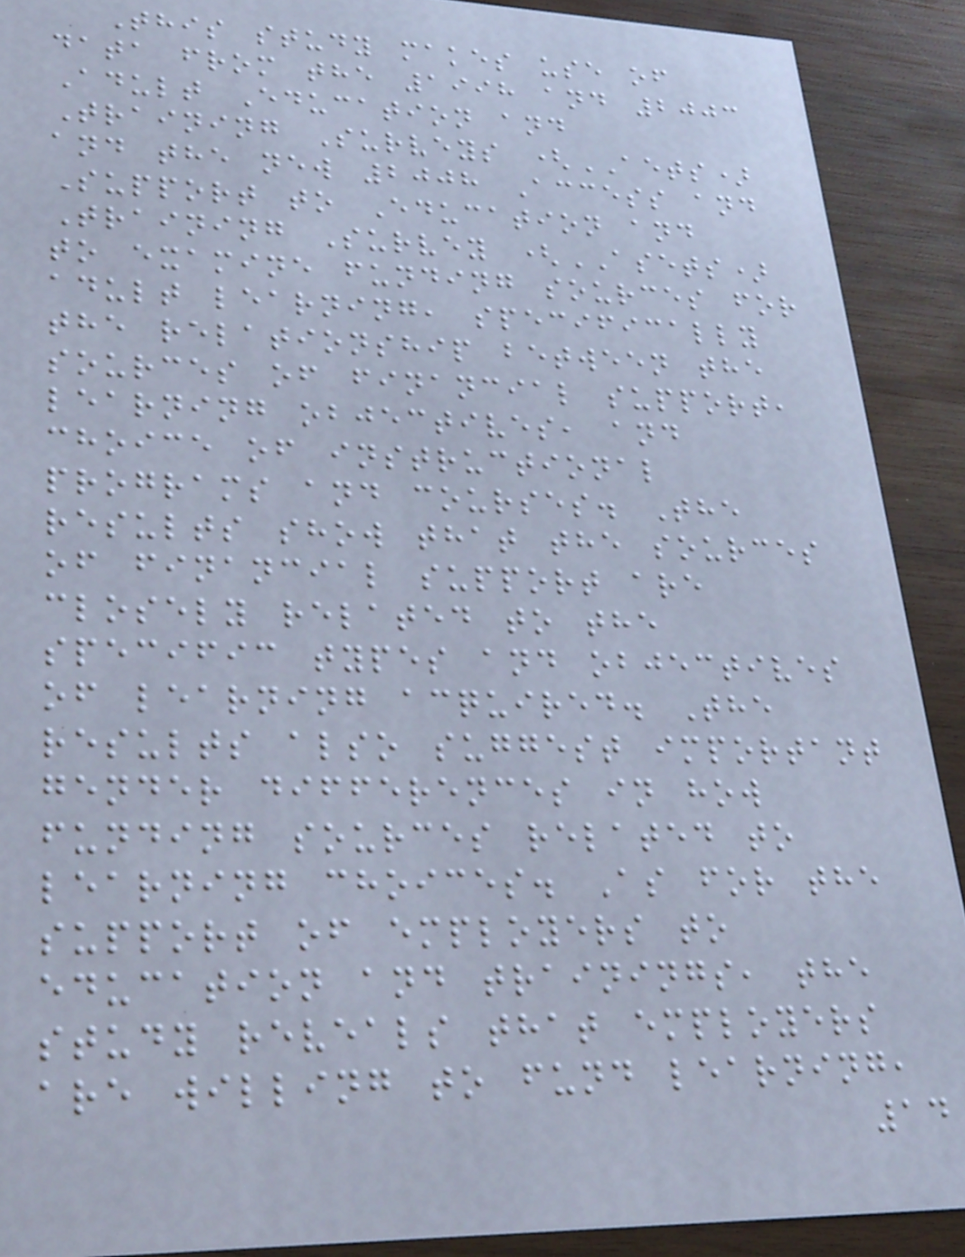This study makes use of
data from the 1998 and 2003
Adult Education and
Training Surveys (AETS)
and the new 2008 Access and
Support to Education and
Training Survey (ASETS)
to examine funding sources for
adult learning, specifically
the relationship between the
sources of financial support,
learning objectives, and
choice of instructional
programs and courses. The
results show that the sources
of financial support are
closely related to the
specific types and objectives
of learning acquired. The
results also suggest important
gender differences in how
funding sources related to
learning choices. As for the
support of employers to
education and trainings, the
study reveals that employers
are willing to fund learning,
14
